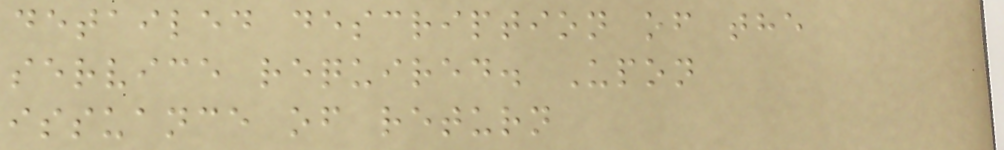detailed description of the
service required. Upon
issuance of return
